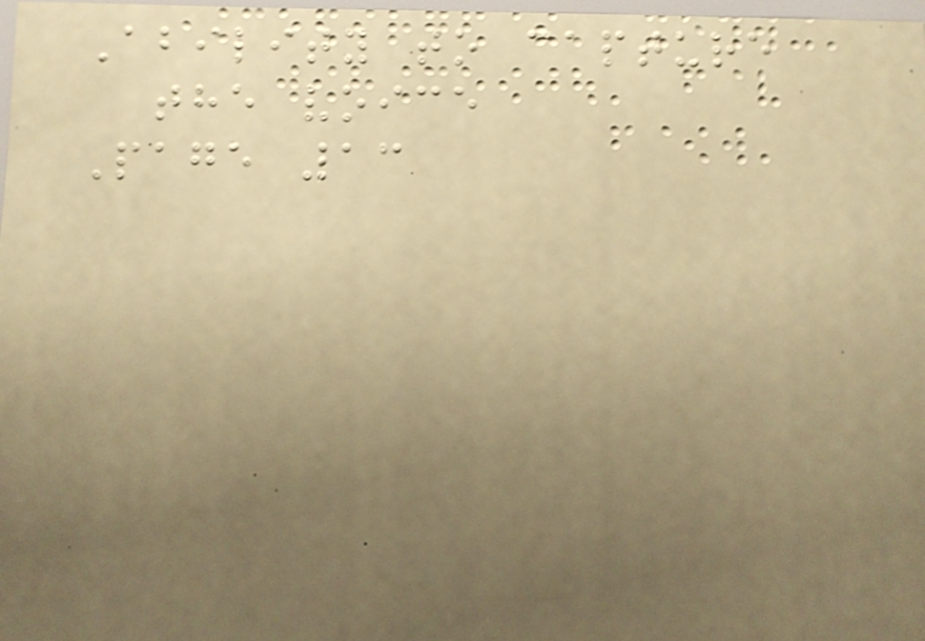Ability to capture
the voice
Page 13
